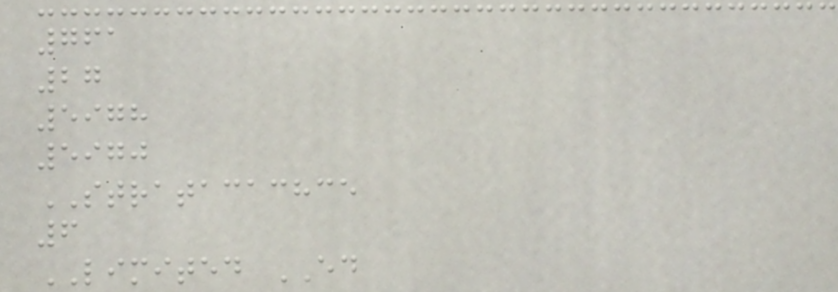761
27
5978
5970
STRATACACHCE
6
LIMITED ED
